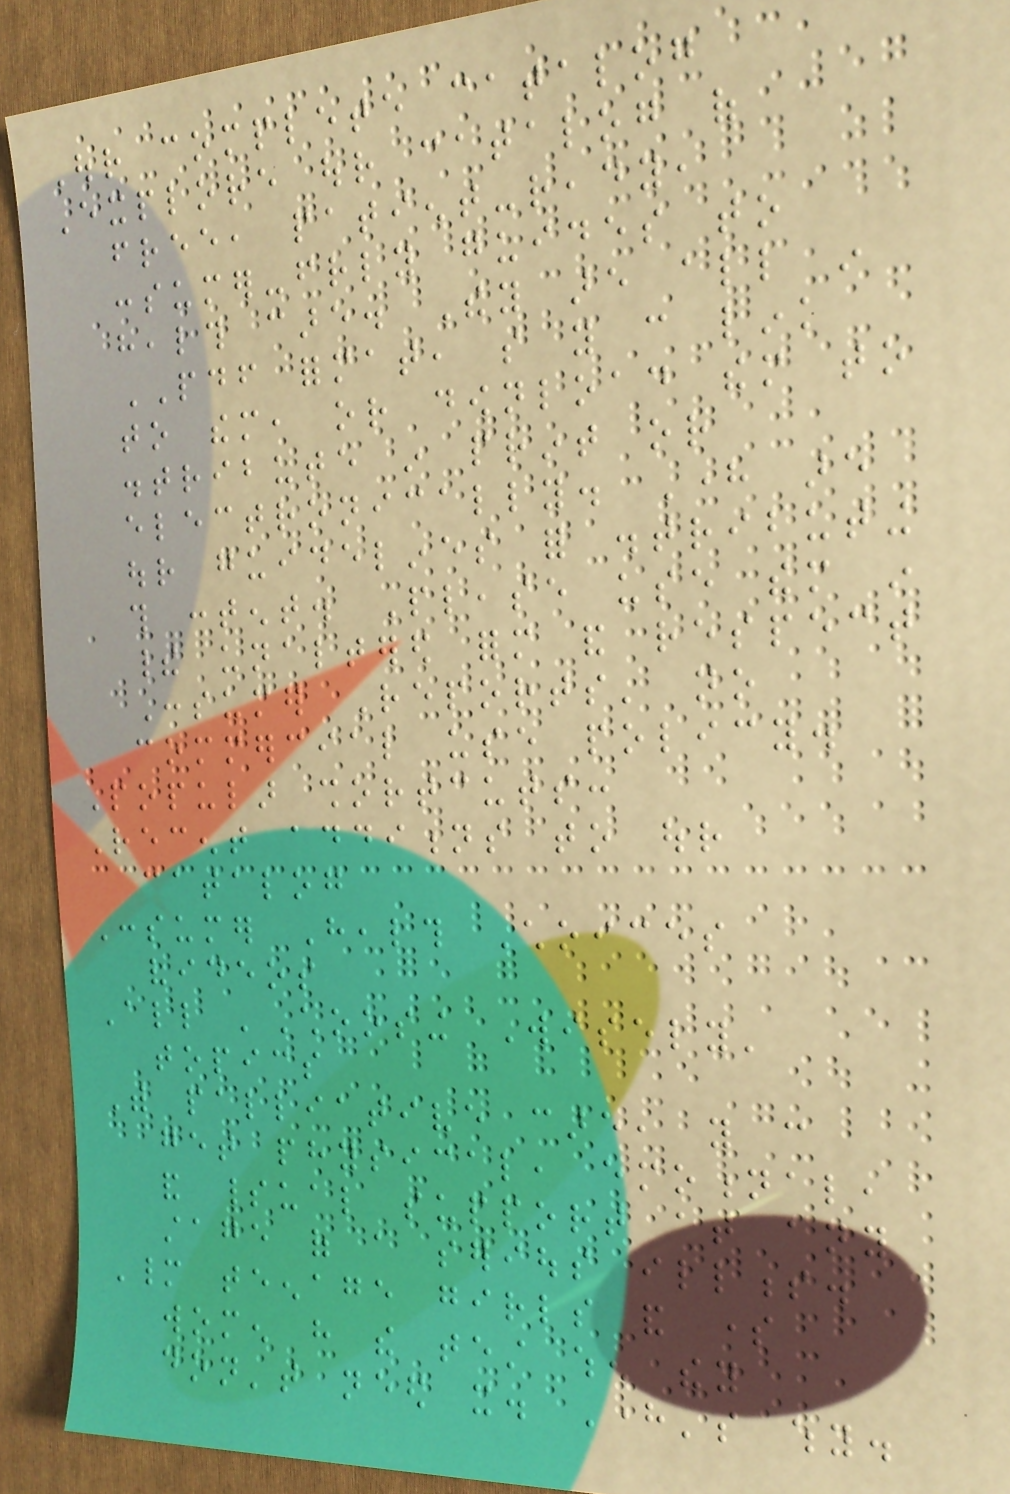Our complete catalog
Explore our catalog of
free, patient-ready,
consumer-friendly guides to
health care. They are all in
PDF format, so you can link
to them, or download them to
distribute in print or
electronically. Here are
our guidelines for distributing
this content. Please use them in
their unaltered form and respect
Consumer Reports' no
commercial use policy.
Popular shortcuts:
Recent additions to our
catalog
Consumer Health Choices
videos
All 'Choosing Wisely'
topics
With palliative care, you can
get physical, emotional,
and spiritual support at any
stage of a serious illness.
Many teenage girls and some
women have the test when they
don't need it. Here's why.
